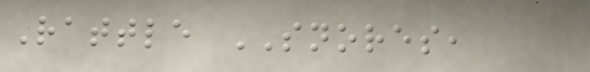Rattle SNORES,
